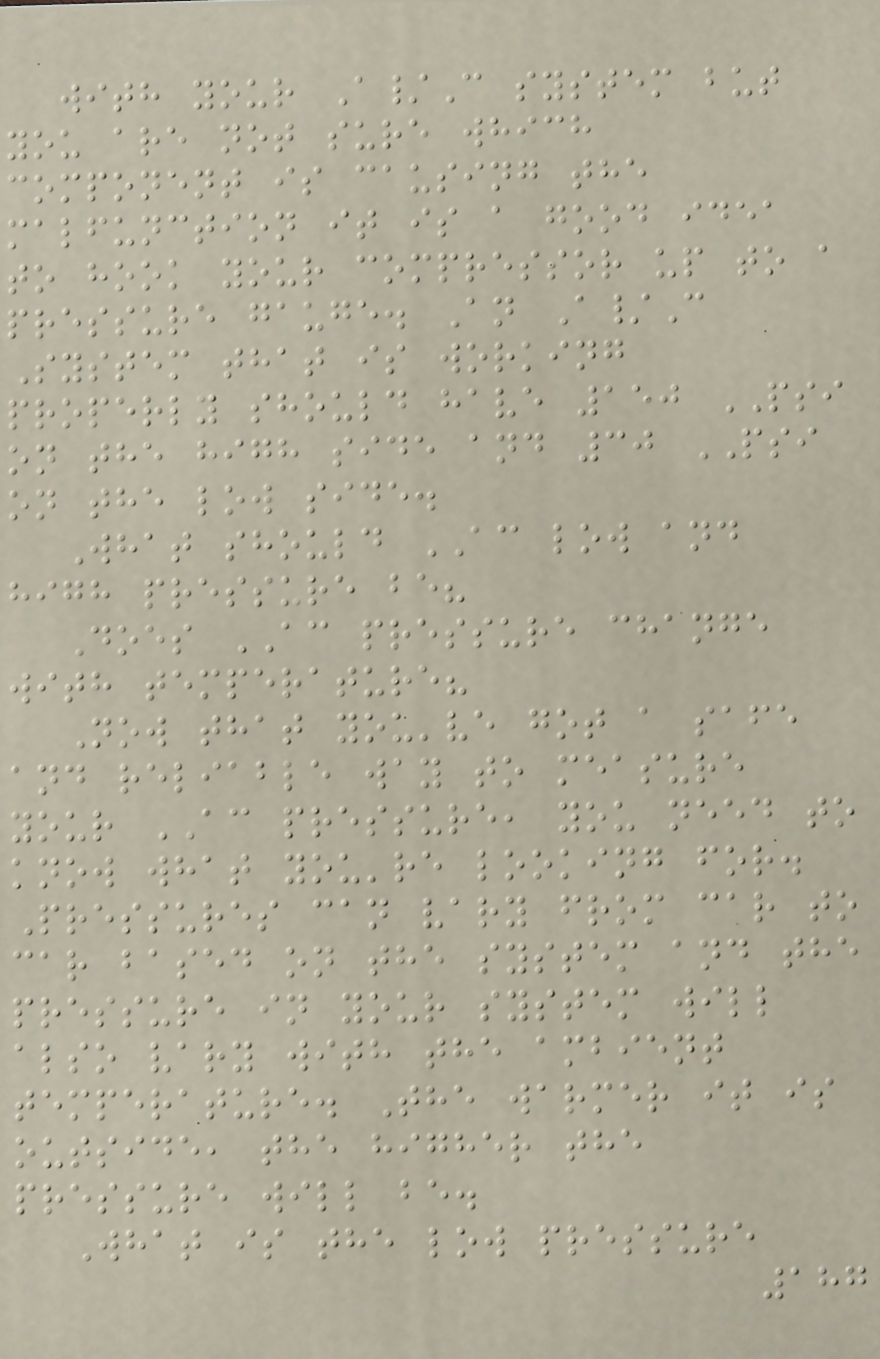with your A/C system but
you are not sure which
component is causing the
malfunction it is a good idea
to hook your compressor up to a
pressure gauge. An A/C
System that is working
properly should have 150 PSI
on the high side and 30 PSI
on the low side.
What should AC low and
high pressure be?
Does AC pressure change
with temperature?
Now that you've got a safe
and reliable way to measure
your AC pressure, you need to
know what you're looking for.
Pressures can vary from car to
car based on the system and the
pressure in your system will
also vary with the ambient
temperature. The warmer it is
outside, the higher the
pressure will be.
What is the low pressure
187
